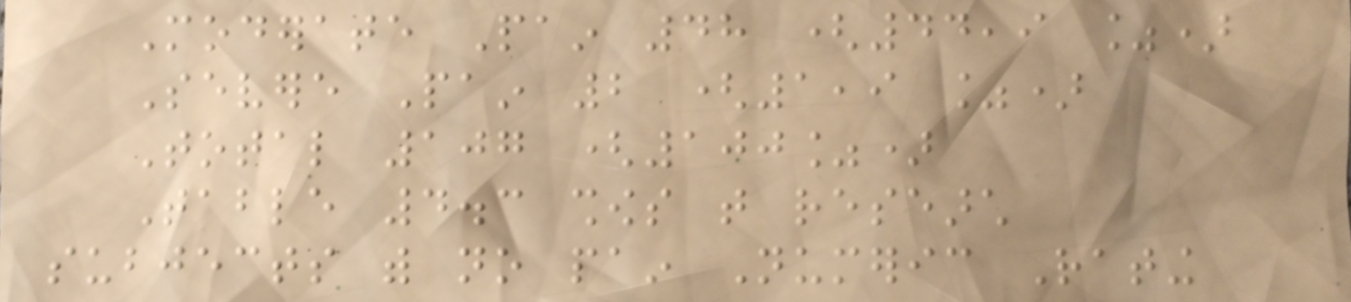Moderate Pain 48 (44,9 %)
Severe Pain 2 (1,9 %)
Total 107 (100%)
Table 4.3 shows that research
subjects with no pain Numeric Rating
